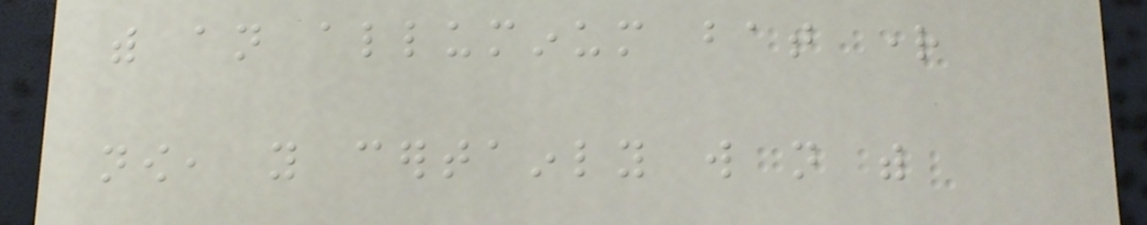with an alluminum bat right
now, you certainly will not with
